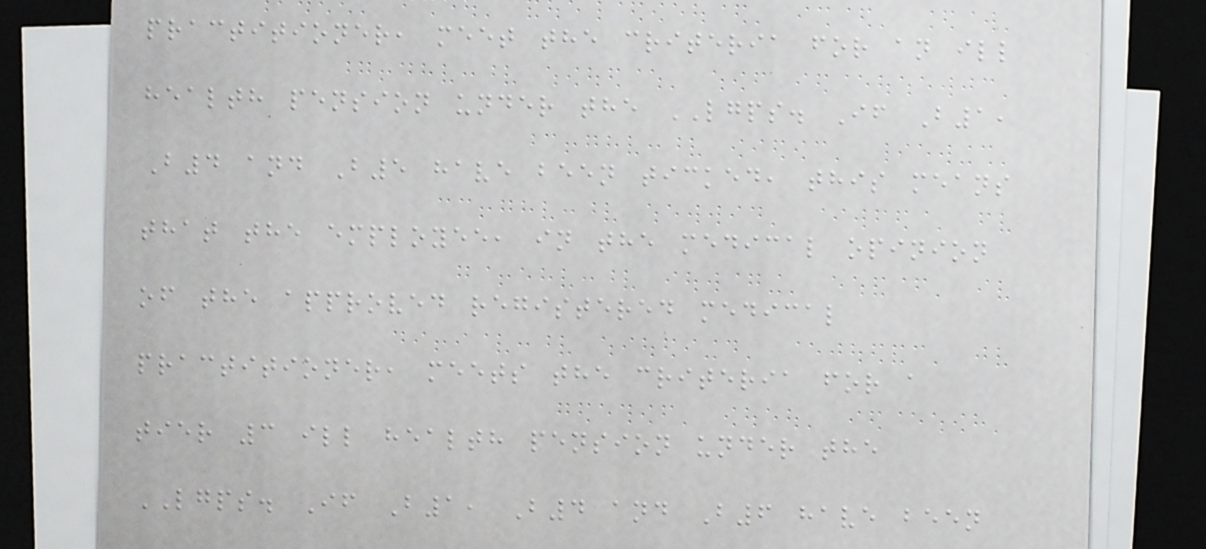practitioner, meet the criteria for an ill
health pension under the LGPS. If B1,
B4 and B5 have been ticked, this means
that the employee, in the medical opinion
of the approved registered medical
practitioner, meets the criteria for a
tier 3 ill health pension under the
LGPS. If B1, B4 and B6 have been
